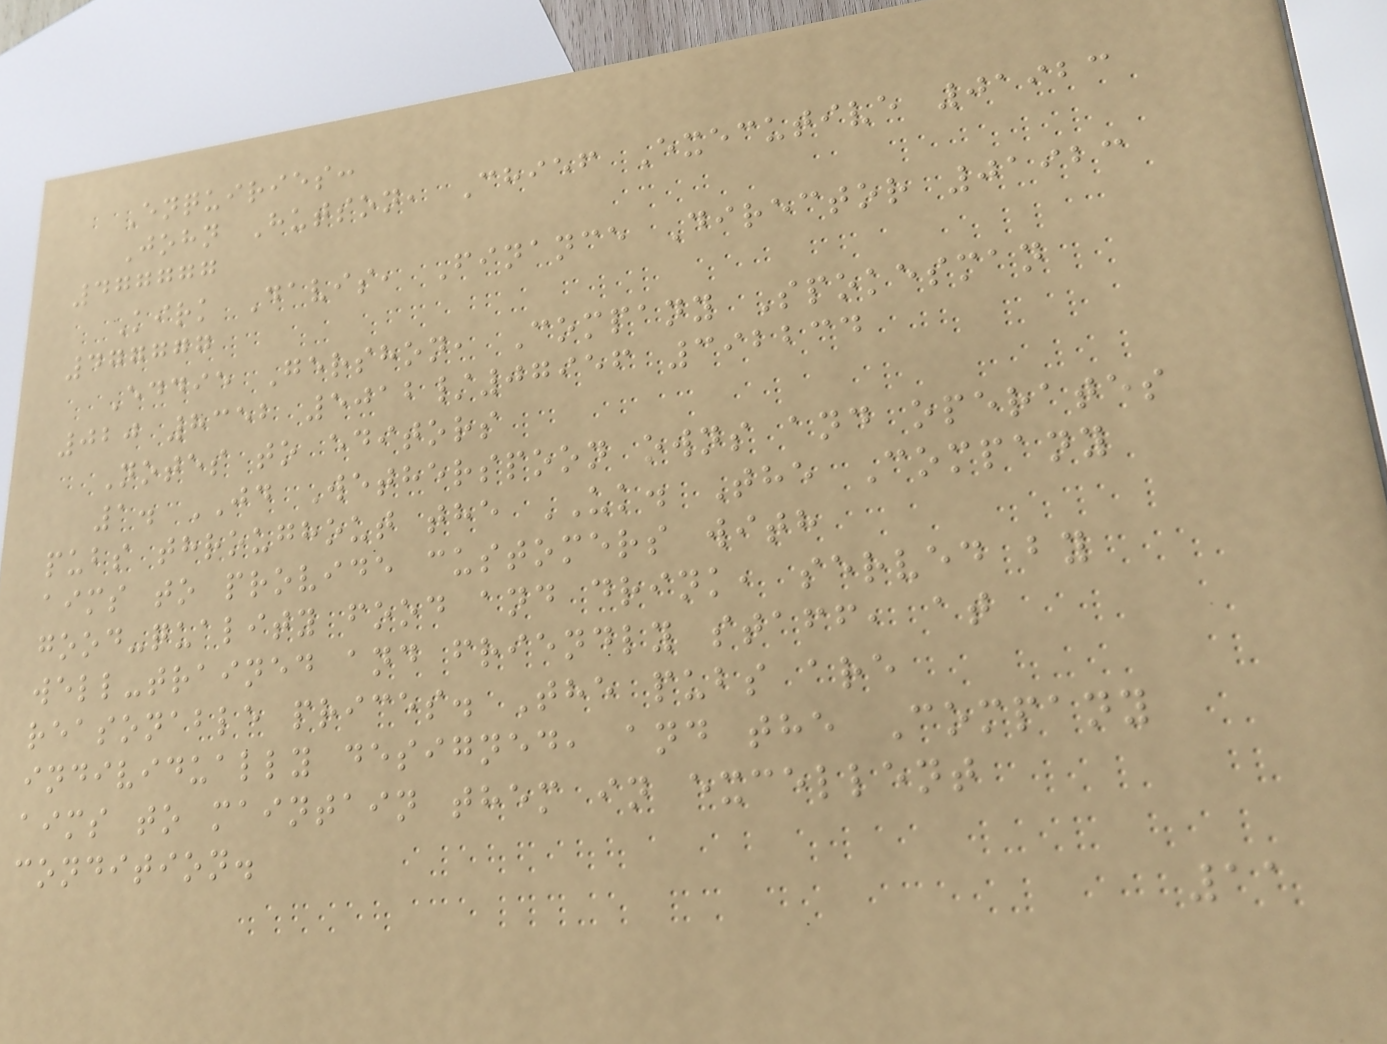Enquiries:
John Hutson, Chief Executive 01923
477777
Kirk Davis, Finance Director 01923
477777
Eddie Gershon, Company Spokesman
020 8352 5012/07956 392234
Notes to editors
1. JD Wetherspoon owns and operates
pubs throughout the UK. The Company
aims to provide customers with
good-quality food and drink, served by
well-trained and friendly staff, at
reasonable prices. The pubs are
individually designed, and the Company
aims to maintain them in excellent
condition.
11
